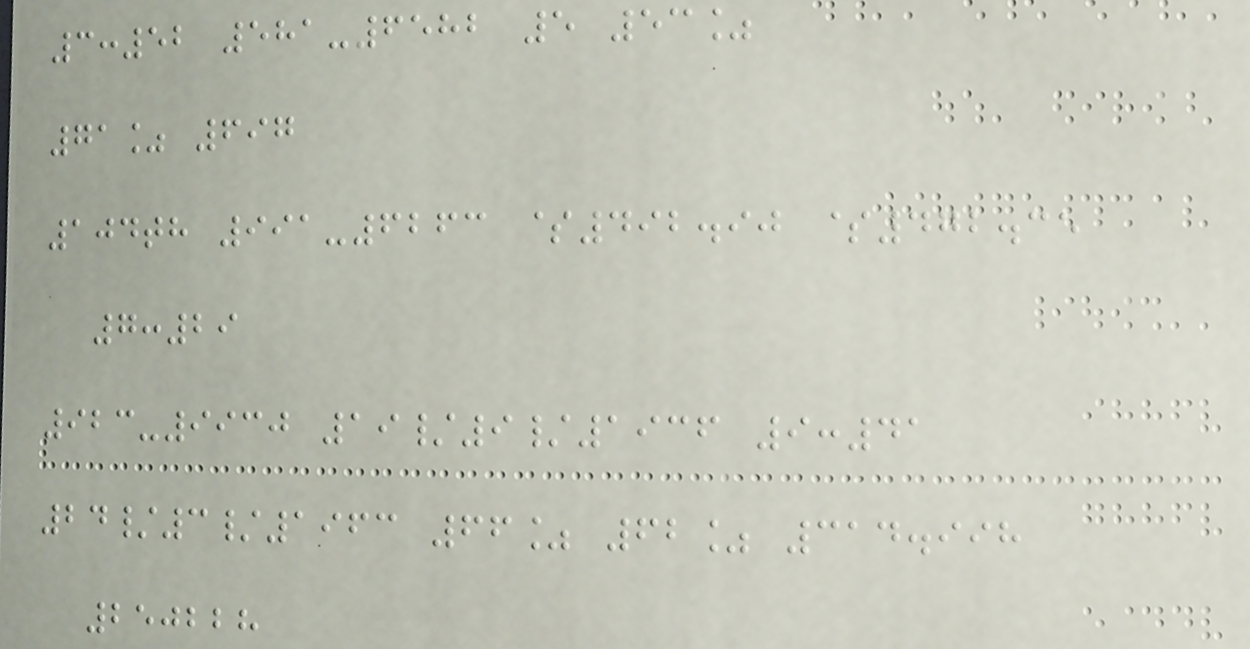3:52 581-6582 5 53%
71% 697
104th 991-6263 $492.90 $472.35
7:29
923-9930 19/9/1936 9:41
24/3/1963 66% 62% 314.998
250228
